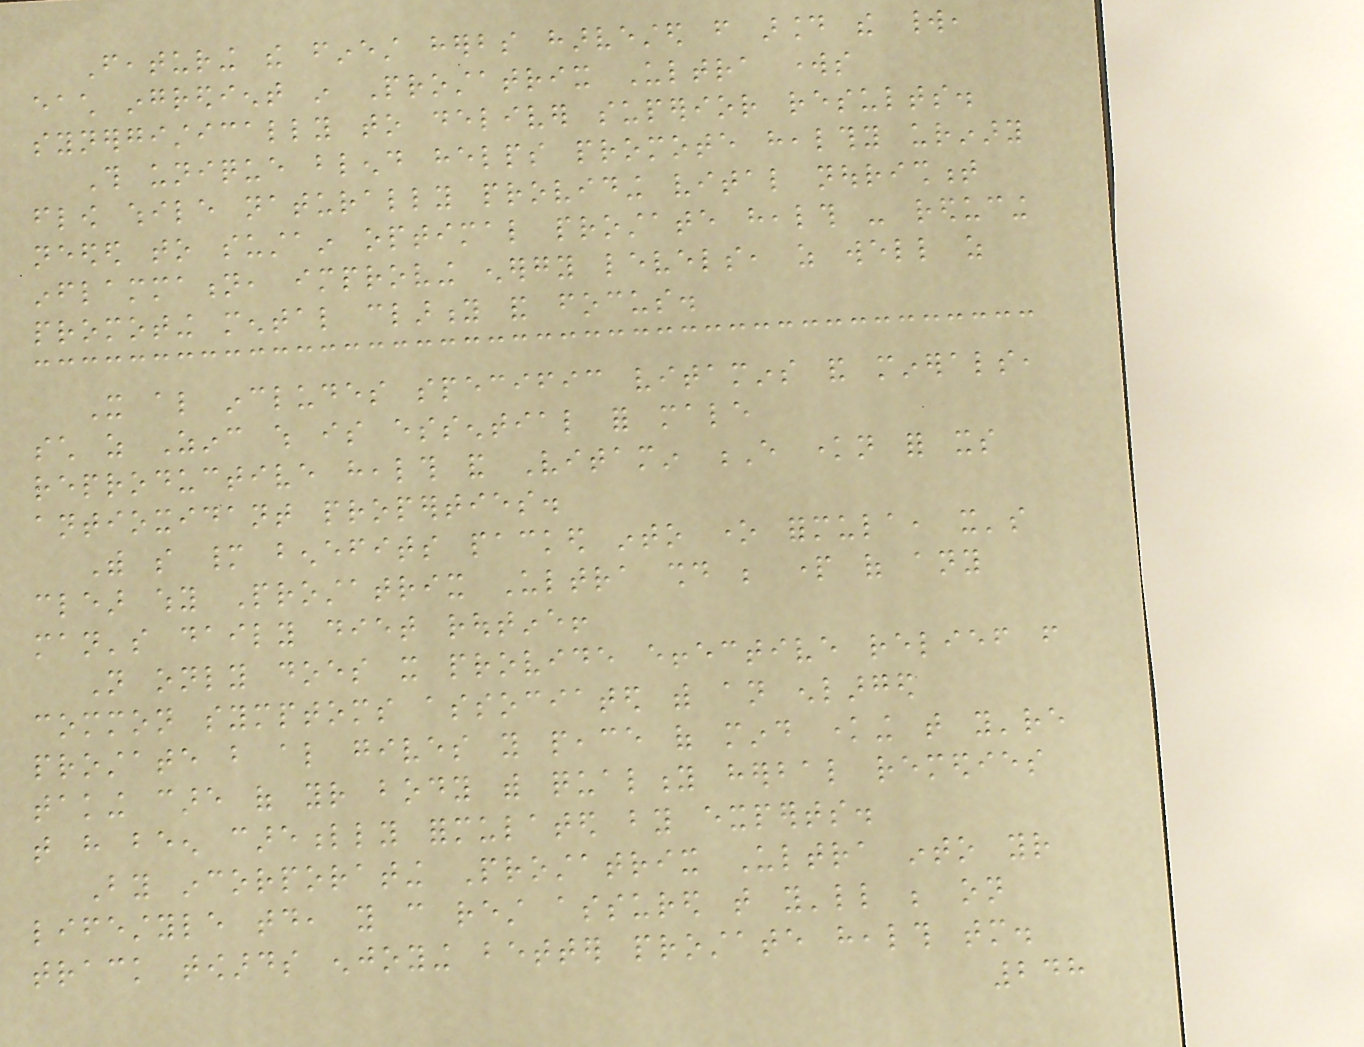Featuring the finest herbs harvested from around the world,
each ingredient in Prostatrix Ultra works
synergistically to deliver superior results.
This unique blend helps promote healthy urinary
flow while naturally providing vital nourishment
needed to sustain optimal prostate health - reducing
inflammation, improving energy levels, as well as
promoting mental clarity and focus.
It also includes specific vitamins and minerals,
such as Zinc which is essential for male
reproductive health and Vitamin E known for its
antioxidant properties.
With so many benefits packed into one formula, it's
clear why Prostatrix Ultra should be part of any
man's daily diet routine!
Not only does it provide effective relief from
common symptoms associated with an enlarged
prostate but also gives you peace of mind knowing that you're
taking care of your body with quality herbal remedies
that have been carefully formulated by experts.
By incorporating Prostatrix Ultra into your
lifestyle today, you can rest assured that you'll be on
track towards enjoying better prostate health tomorrow.
248
